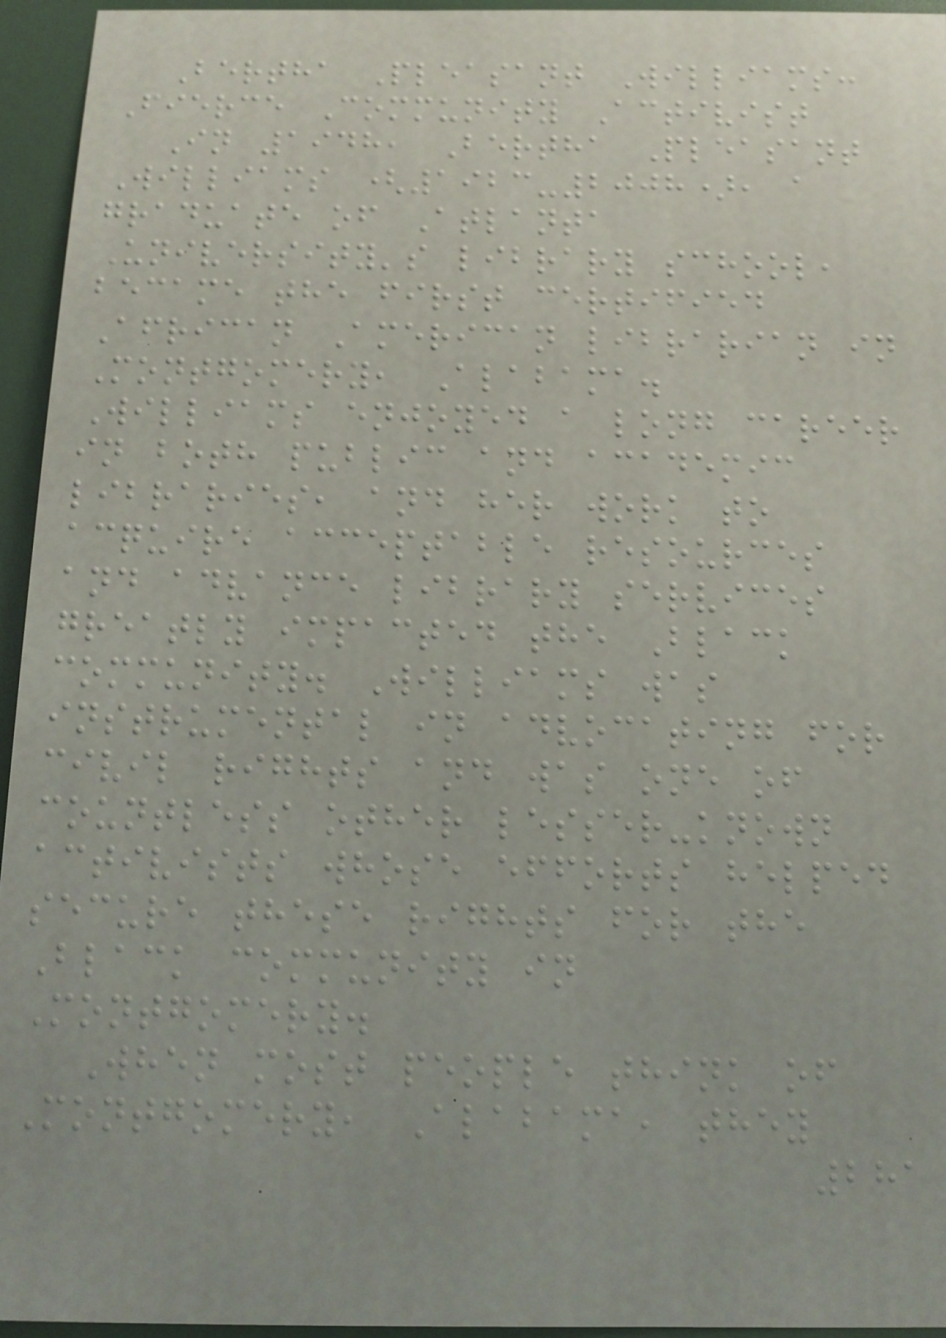Bertha Pleasant Williams:
Fierce Community Activist
In 1948, Bertha Pleasant
Williams (1923-2008), a
graduate of Atlanta
University's library school,
became the first certified
African American librarian in
Montgomery, Alabama.
Williams enjoyed a long career
in both public and academic
libraries, and her work to
acquire acceptable resources
and advance library services
greatly impacted the Black
community. Williams was
instrumental in advocating for
civil rights and was one of
countless other lesser-known
activists whose efforts helped
secure these rights for the
Black community in
Montgomery.
When most people think of
Montgomery, Alabama, they
281
